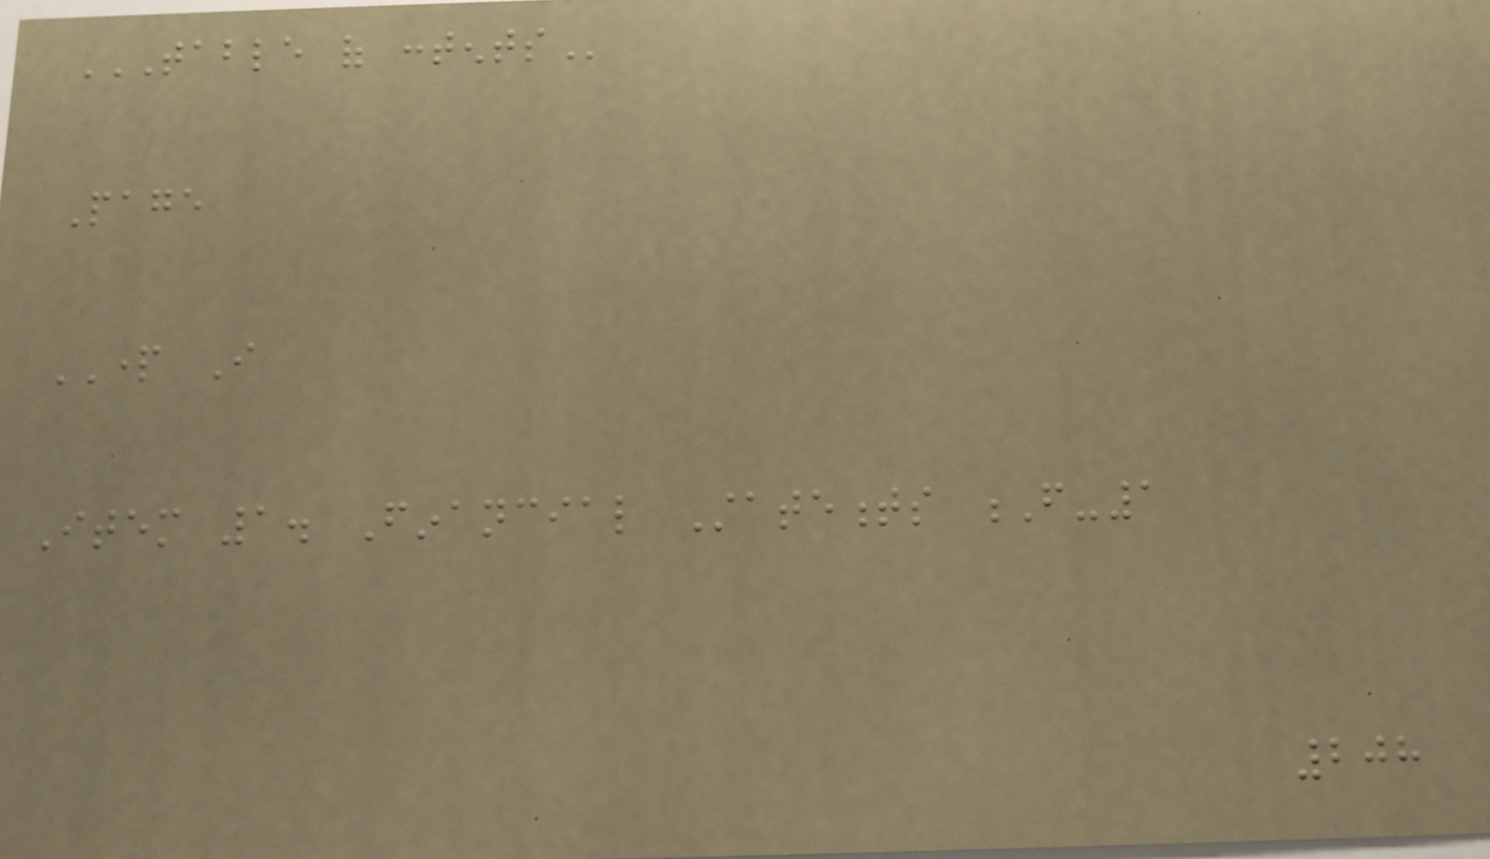TABLE OF CONTENTS
Page
PART I
Item 1. Financial Statements F-1
208
